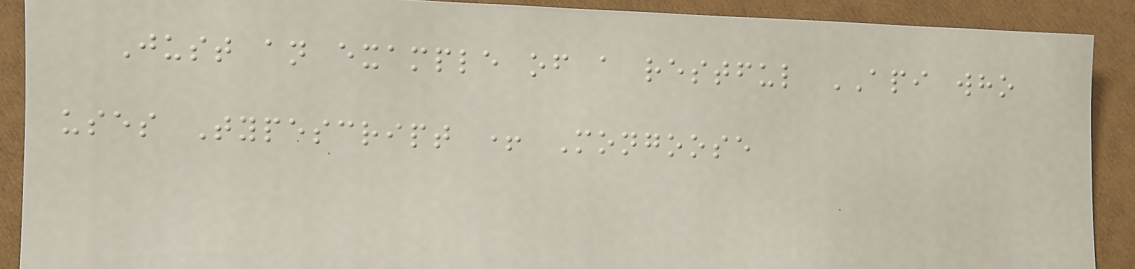Just an example of a restful API who
uses Typescript + Mongoose
